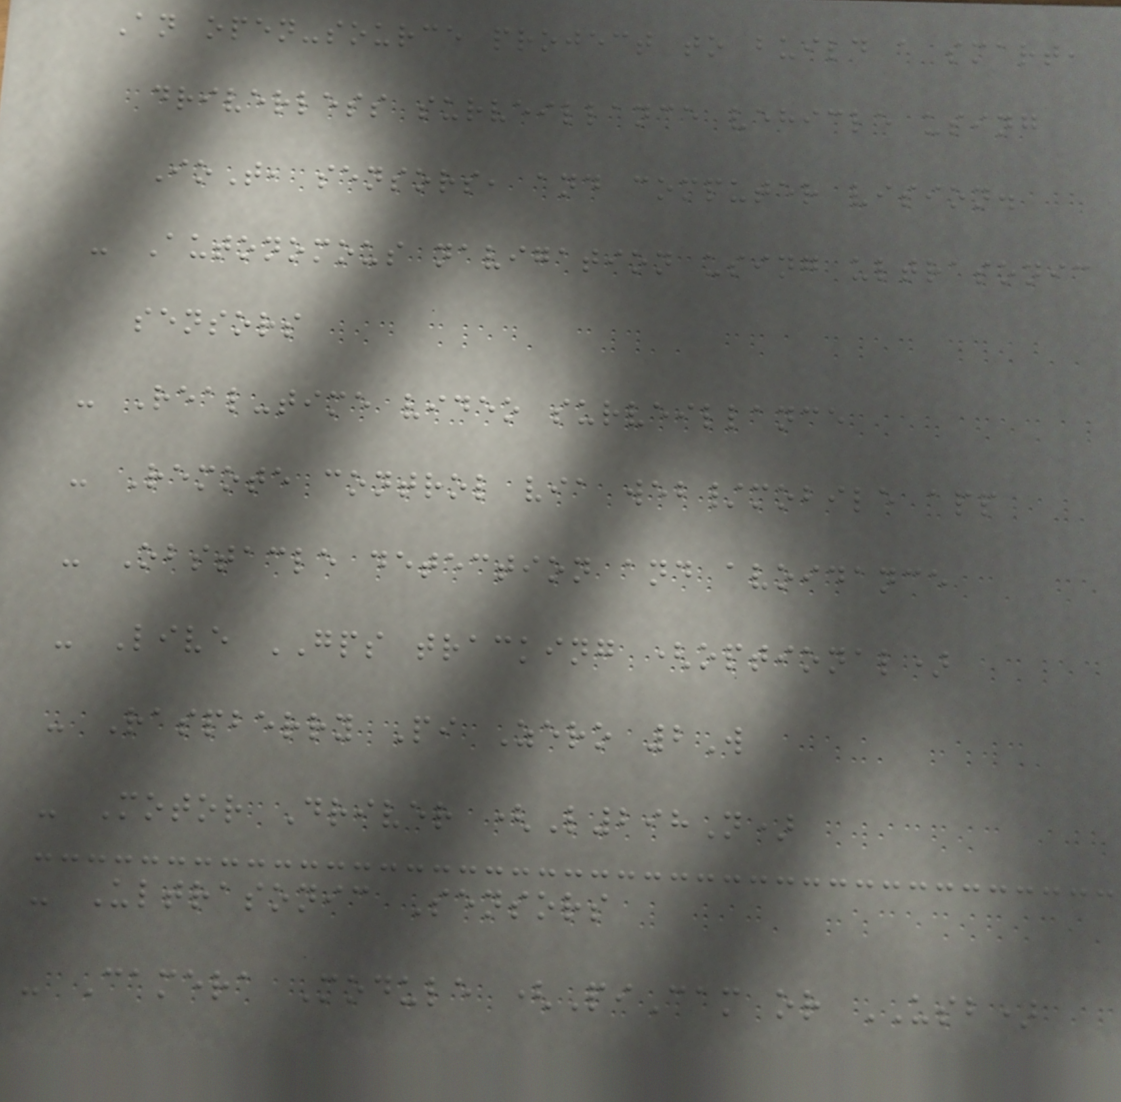An open-source project to build a smart,
driverless surveillance vehicle using
IoT, sensors, and computer vision.
- Autonomous navigation using ultrasonic
sensors
- Real-time video surveillance
- Remote control via web/mobile app
- Obstacle detection and avoidance
- Live GPS tracking (optional)
- Raspberry Pi Zero 2W
- Motor Driver (L298N)
- Ultrasonic Sensors
- Camera Module (PiCam or USB)
